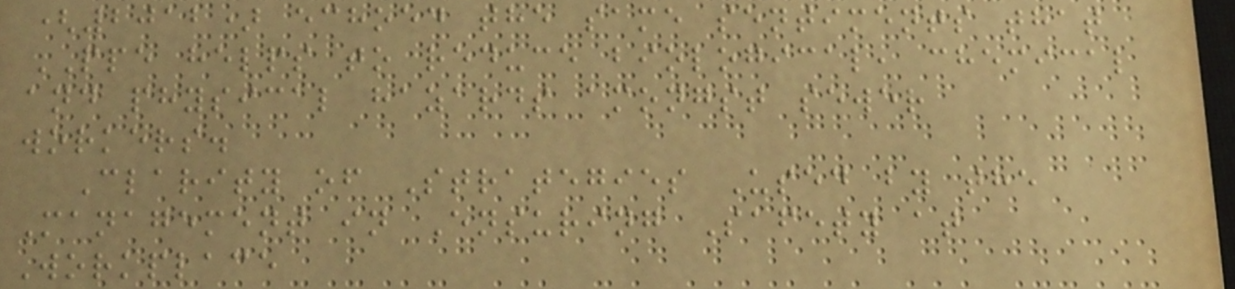(2012) echoed the same sentiments that
PPE helps to reduce biological, chemical
and physical hazards amongst sewer
workers.
Clarity of Strategies Used by the
Management in Ensuring Safety at
Workplace
